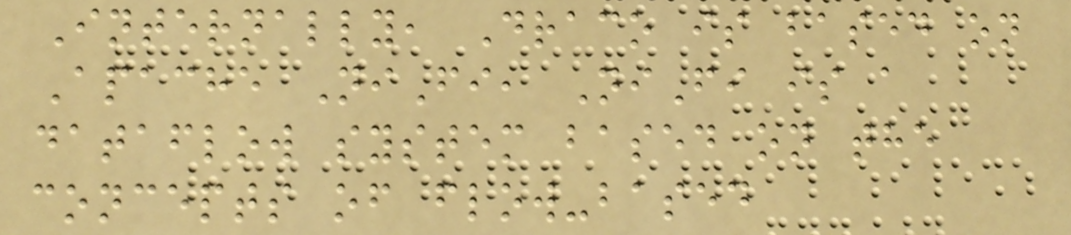Internally, Draco is based on
Apache NiFi, NiFi is a
dataflow system based on the
concepts of flow-based
